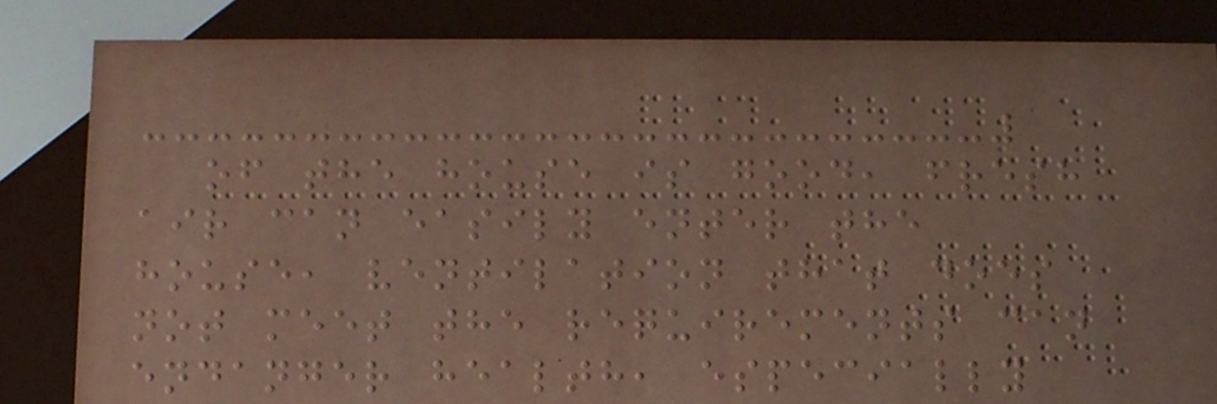of the house is good, fresh
air can easily enter the
house, ventilation that does
not meet the requirements can
endanger health, especially
